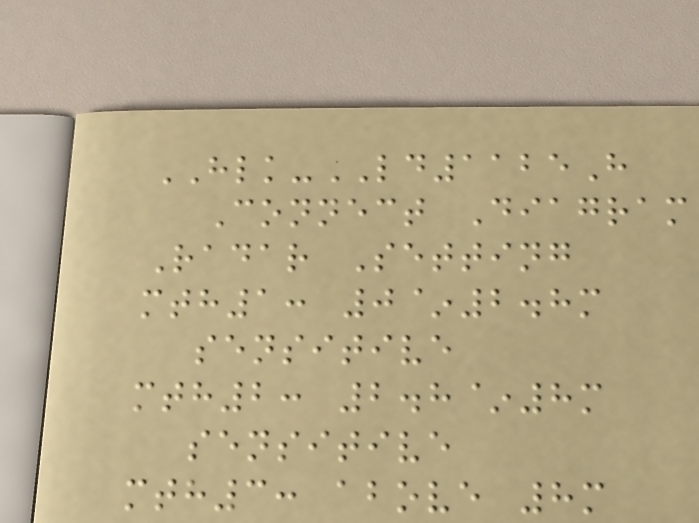HLK-LD1125H
Connect Diagram
Radar Setting
mth1: 0~2.8m
sensitive
mth2: 2.8~8m
sensitive
mth3: above 8m
